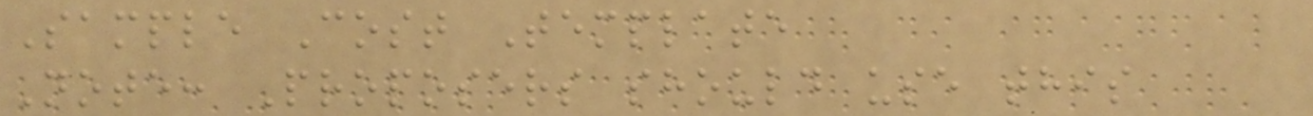Sample Cost Template
Note: Proposers should use this
